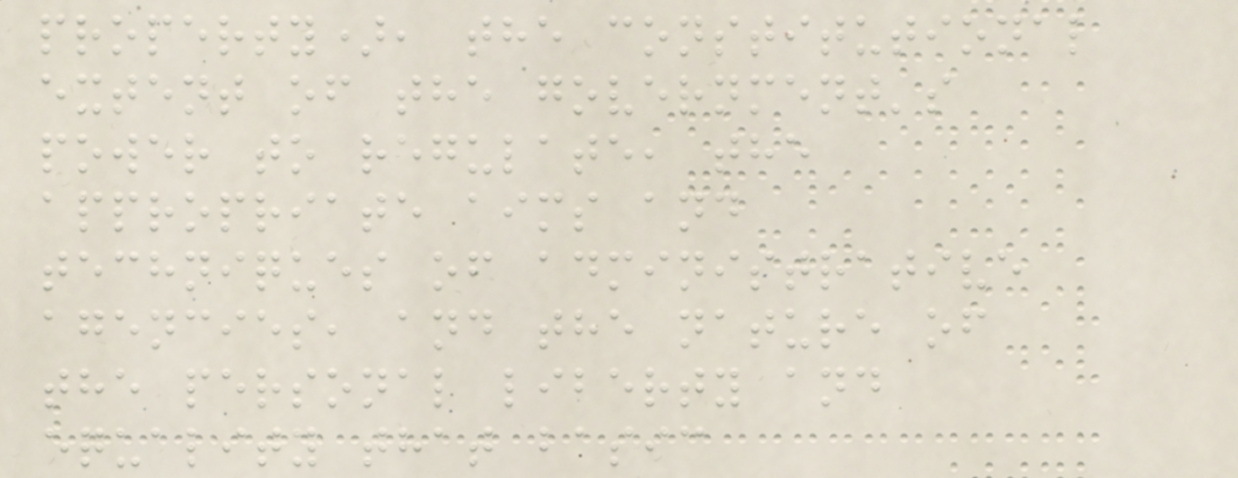property), the constitutional
extent of the government's
power to regulate, the
appropriate aims and
techniques of administrative
agencies, and the nature of
the personal liberty and
equality that basic
